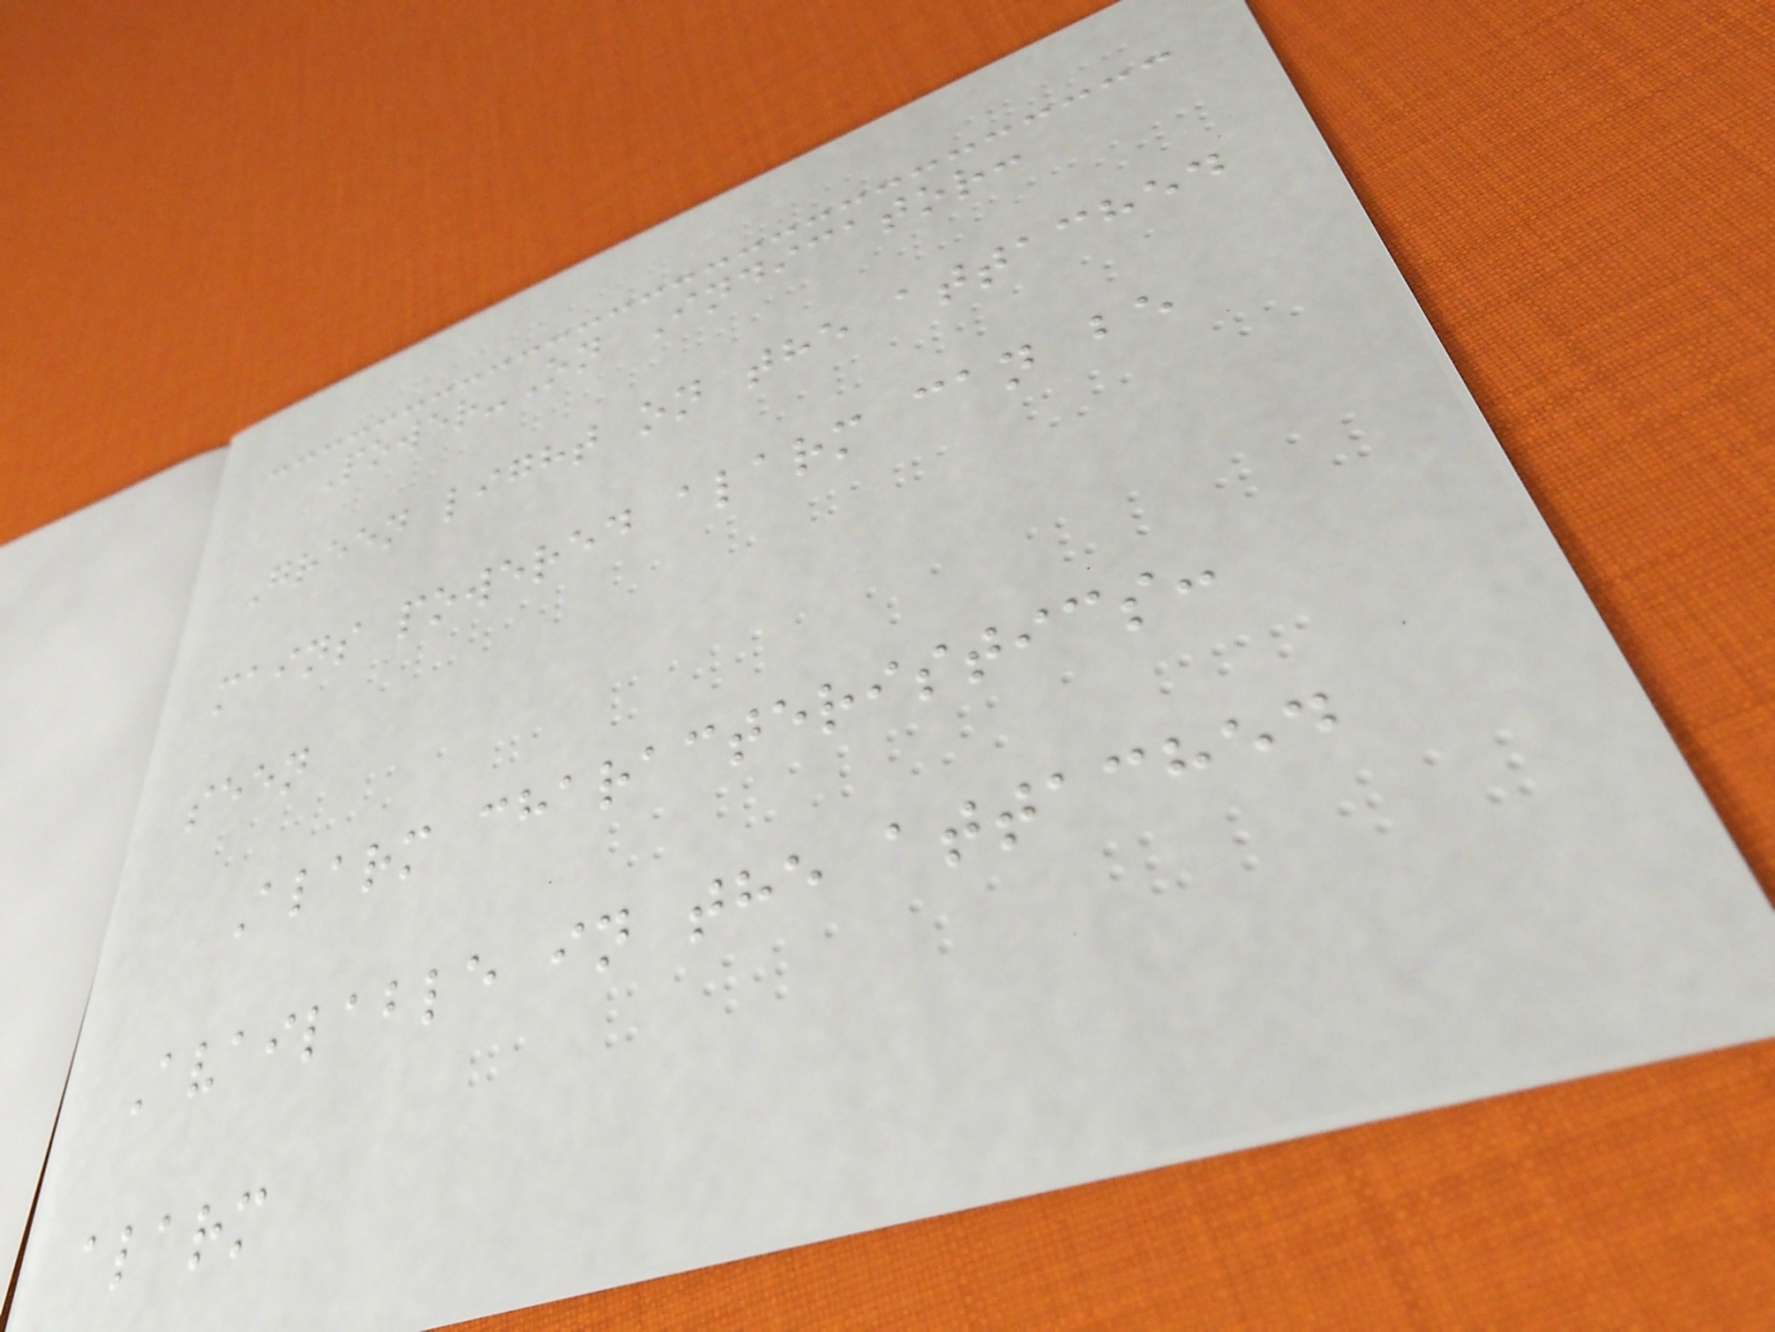Power-On Indicator:
Green light on the attached
mains powered alarm can be
seen
Alarm characteristics:
Available in the attached
alarm
